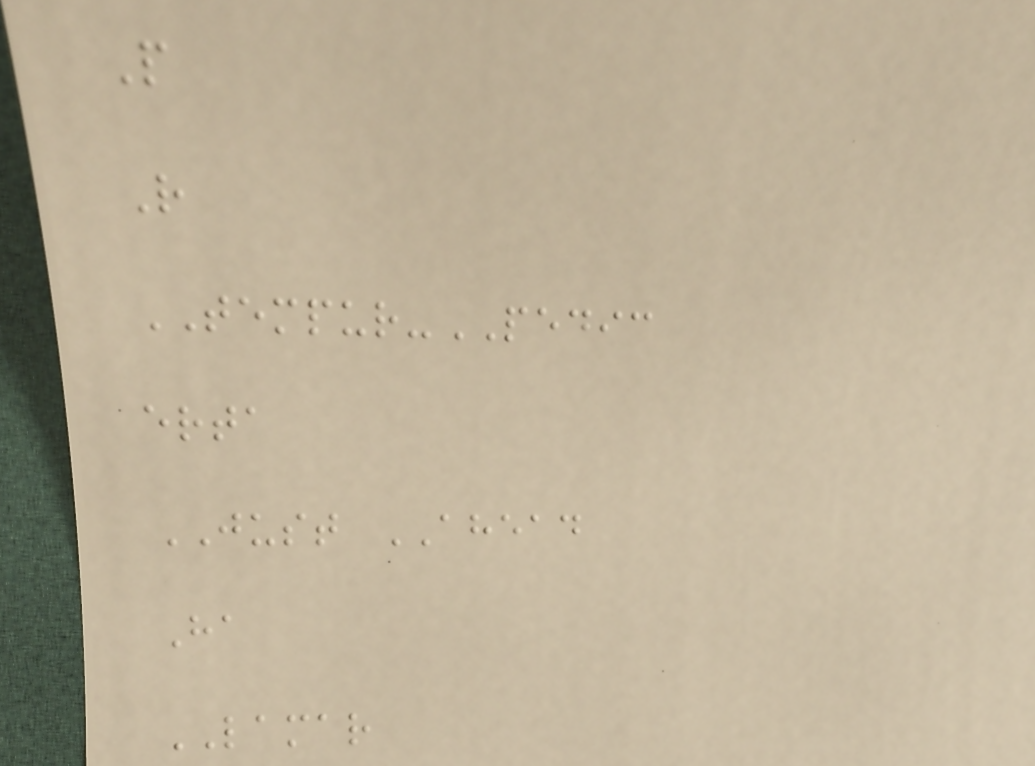P
R
TEMPUR-PEDIC
erta
JUST AHEAD
Ha
LAMAR
